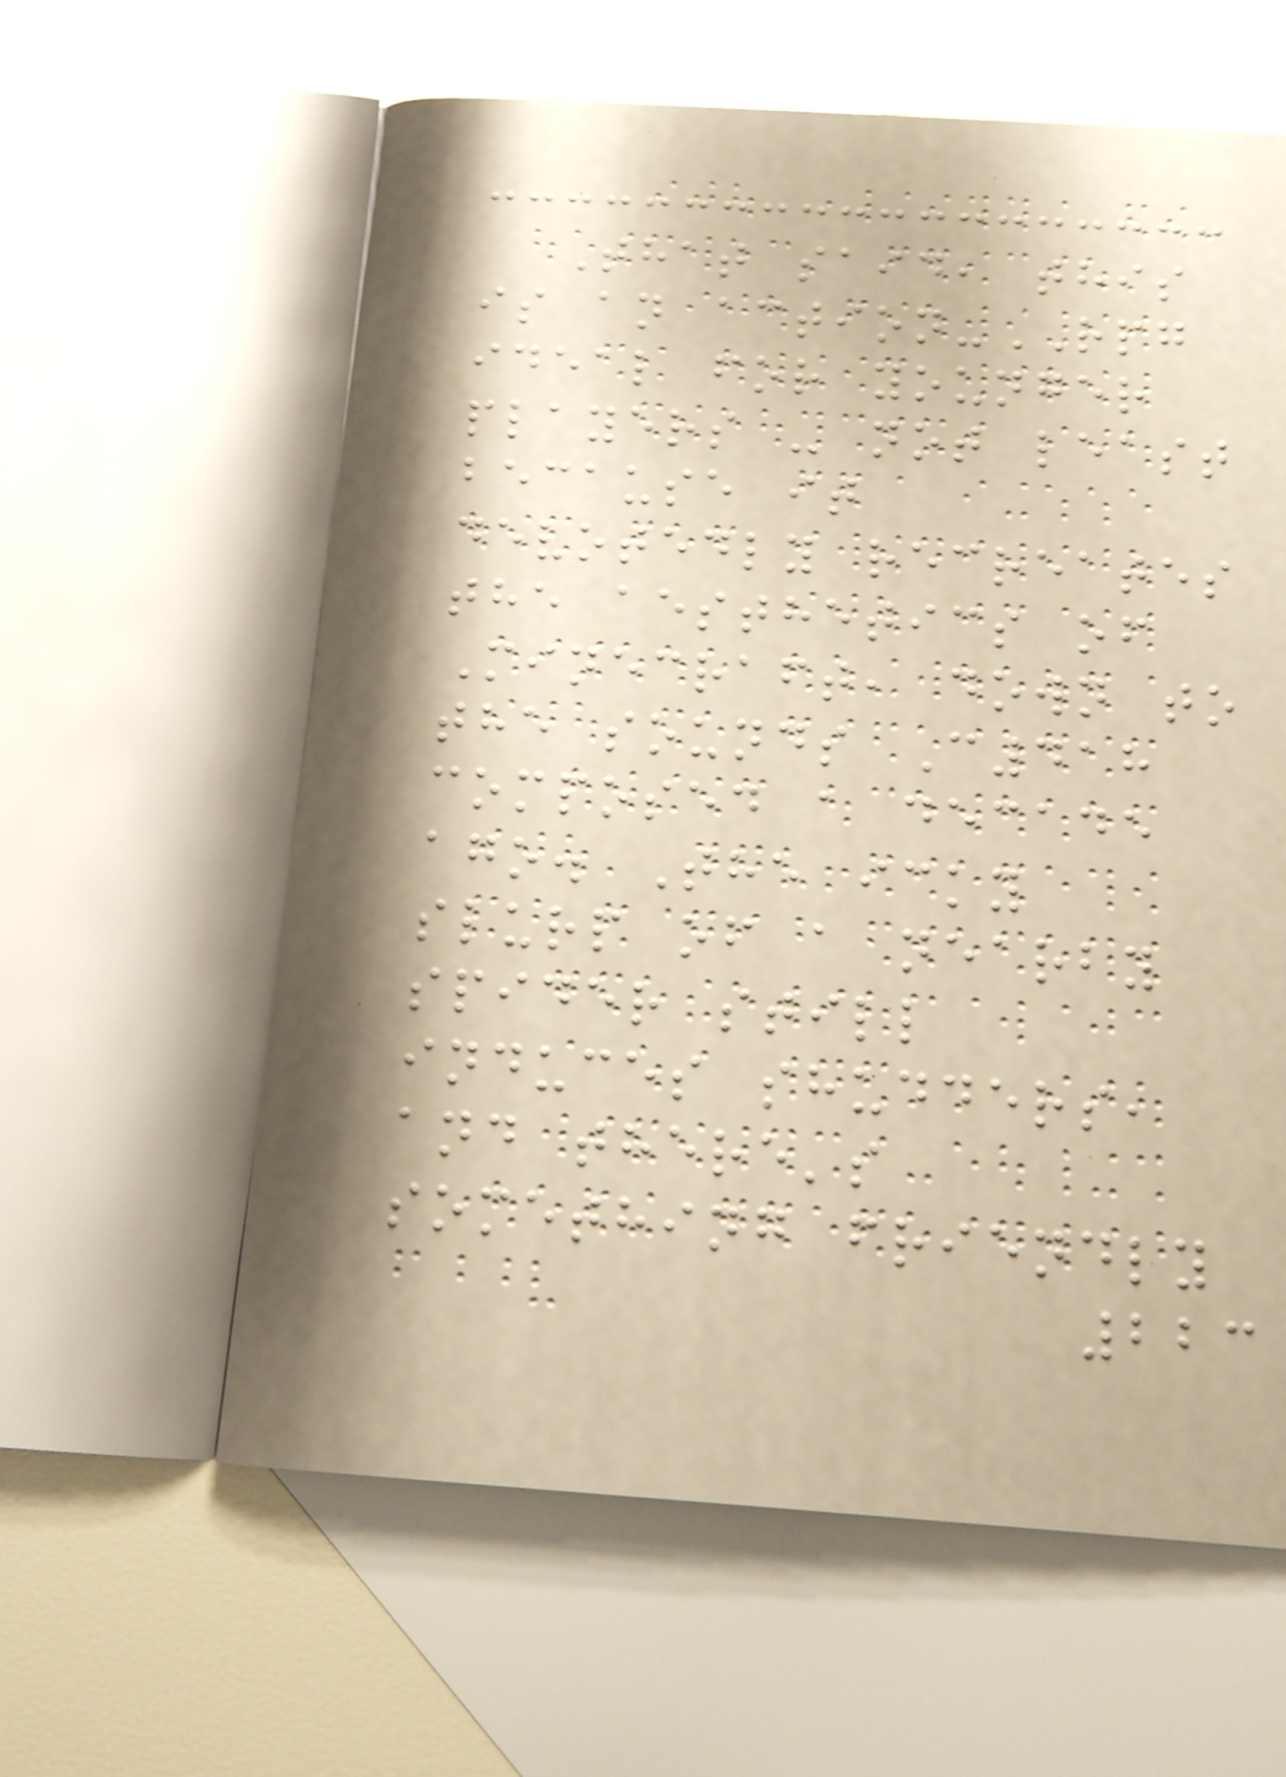That said, this
is an action-RPG
ideal for younger
players - not least
because it
devotedly recreates
the aesthetics of
Minecraft, down to
the sounds C418
composed a decade
ago. The icky
slurp of a nearby
spider still
induces shudders,
and there's
something friendly
223
